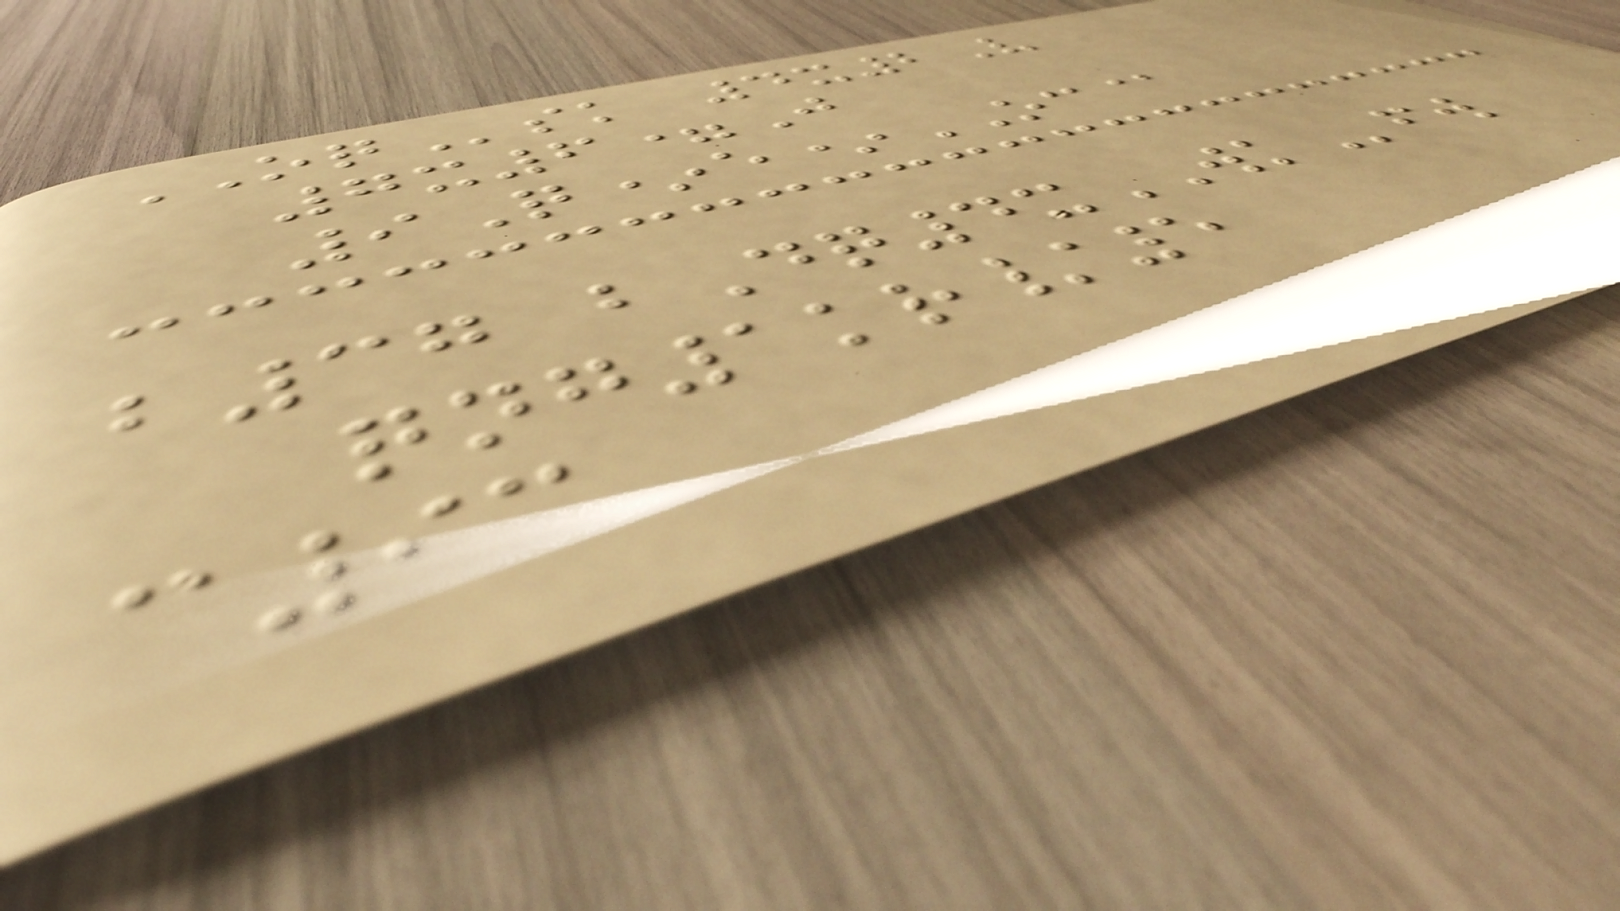OQsk 4x2V
7x6=J
9Q*e*OC@
b37 bDq4xWKfw
qng1kr/5
c93
